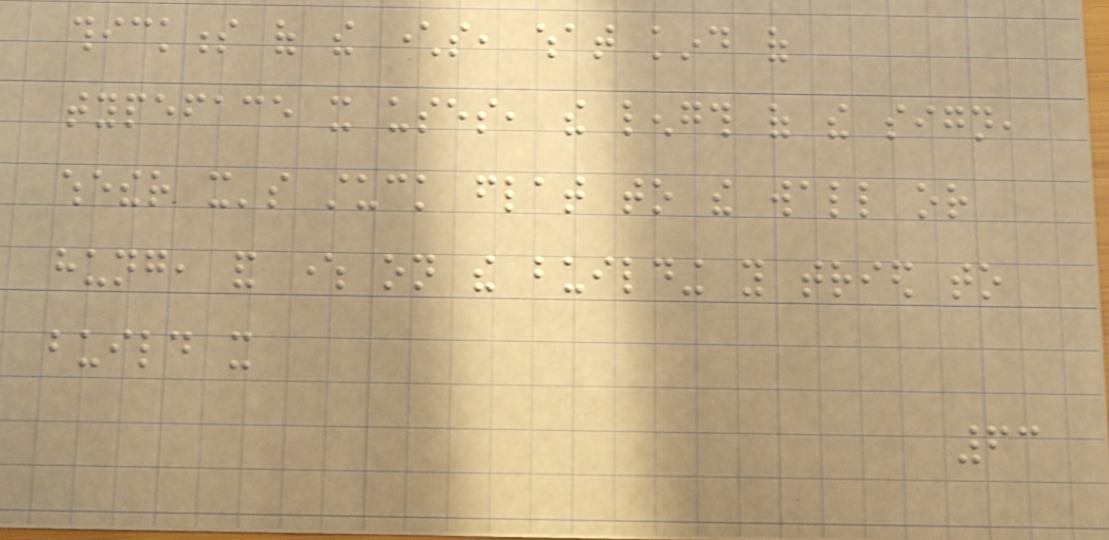thickness of the characters, what kind of
typeface it uses, the length of the sign,
whether it's stuck flat to the wall or
hung, and where on the building you tried to
build it
63
